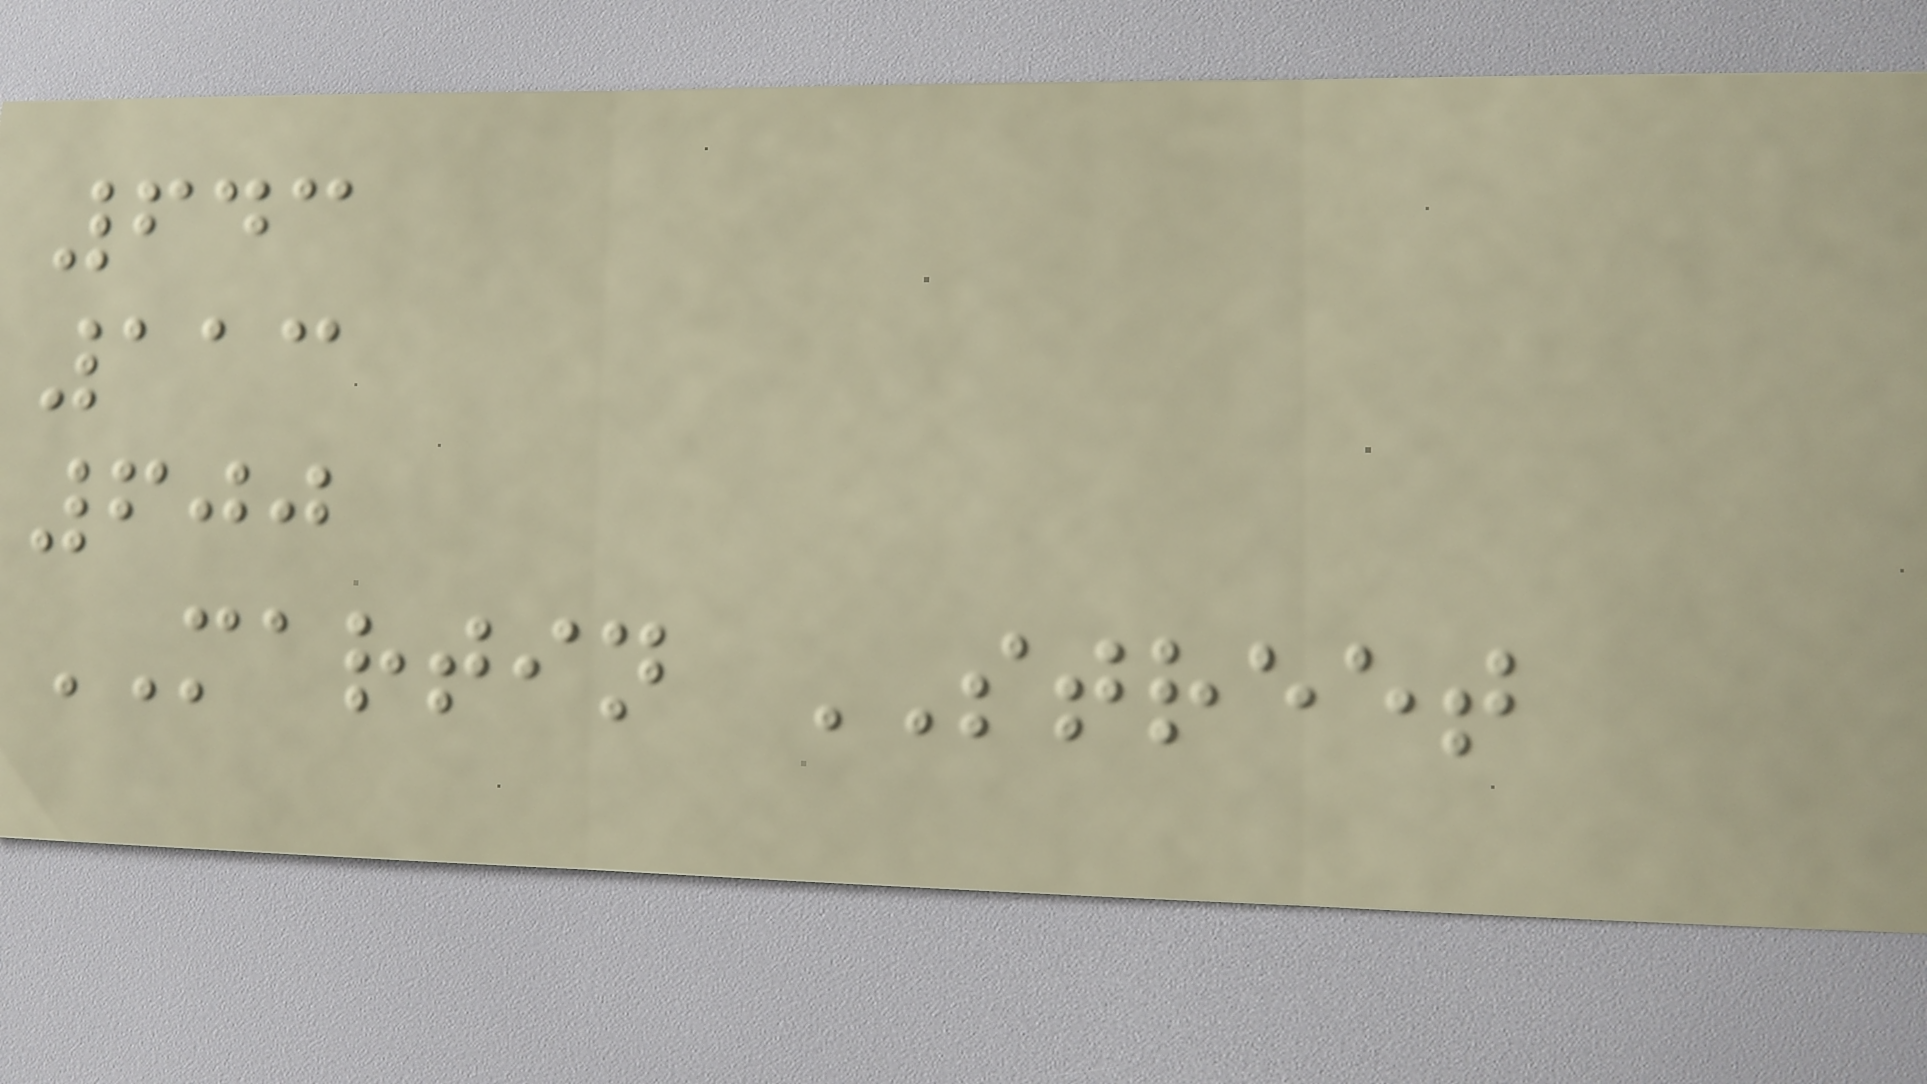643
113
600
MARTIN STREET
